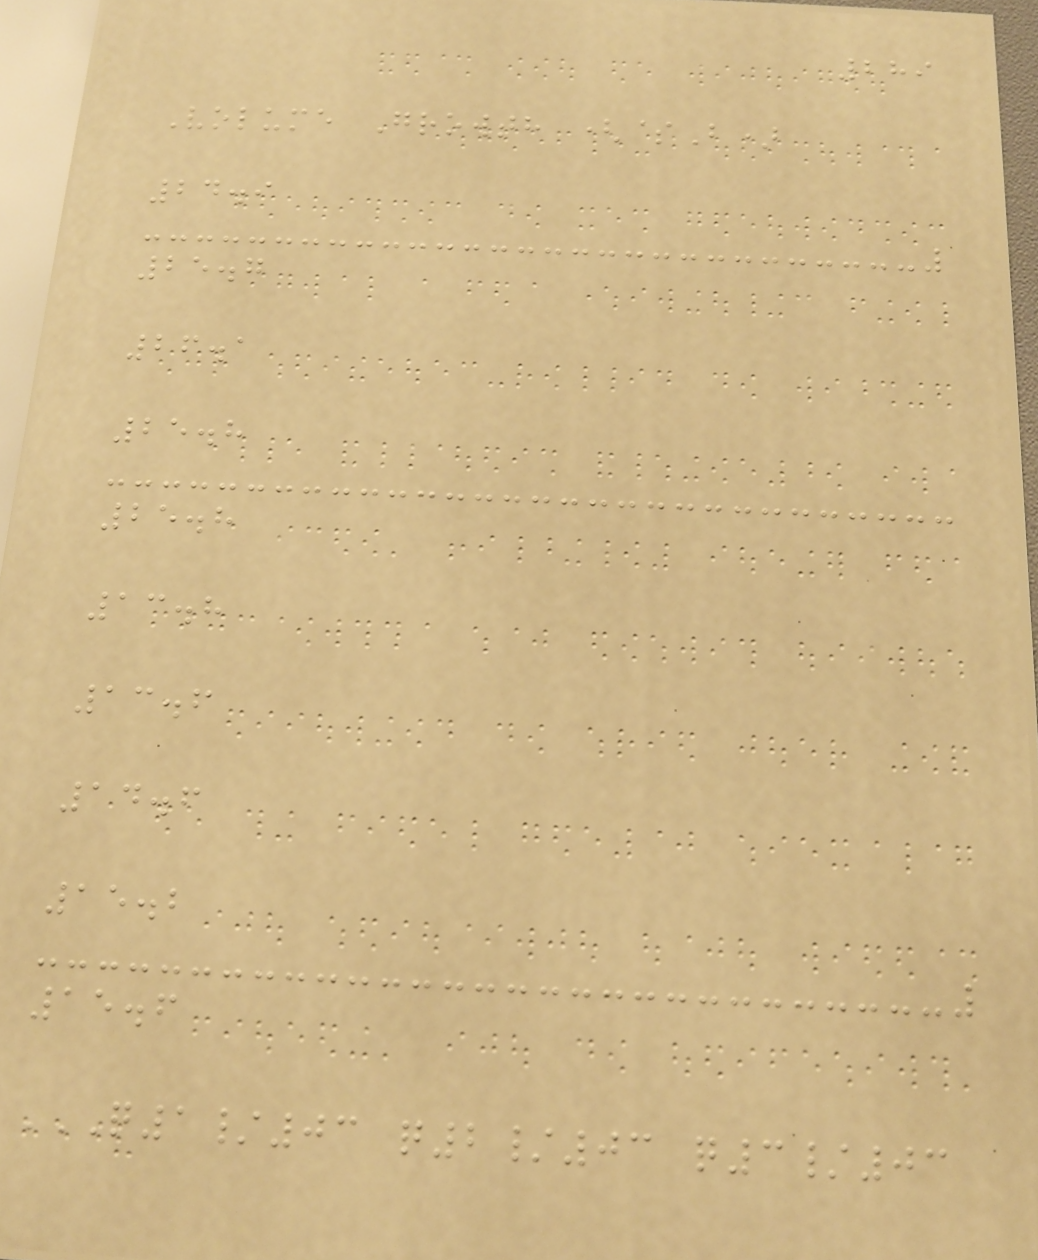289
Volume Growth ($B)
24.9
25.7
26.1
25.8
25.8
13.8
13.6
14.6
15.2
15.6
Q1/03 Q2/03 Q3/03
